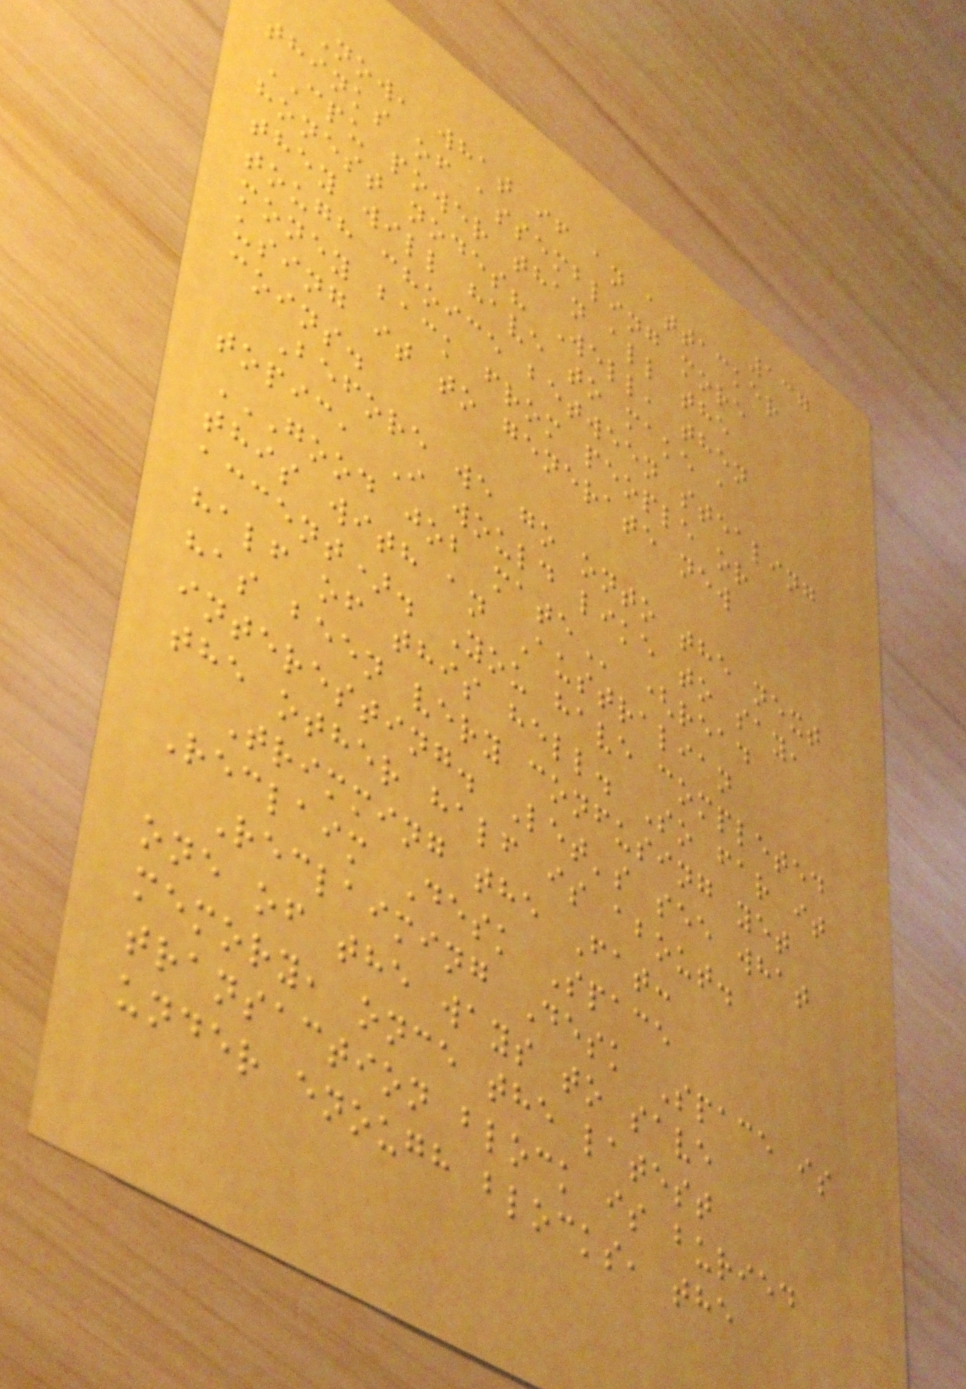137
Now, what if an attacker
thinks of assembling more
CPU power than all the
honest nodes? Well, then
they will have to make a
tough choice between stealing
money back from people or
using it to generate new
coins.
Before we go onto the next
topic, I would like to say,
GOOD JOB MATE (read
this with an Australian
accent). You have completed
half of this hell. So far it
has been very confusing yet
interesting. Let's see what
the other half is about.
Trimming the Fat:
Reclaim Desk Space
Reclaiming Desk Space is
one of the ways to save
memory, once the latest
transaction block is buried
under enough blocks, the
